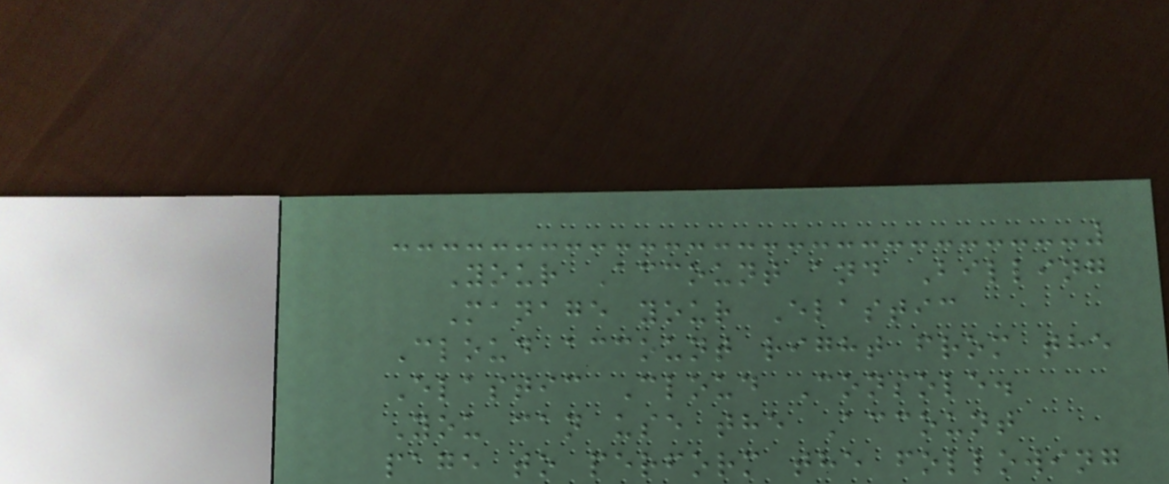Your Account and Billing
Manage your Elastic
Cloud account right from the
Elastic Cloud Console.
You can use the Account
page to perform the following
